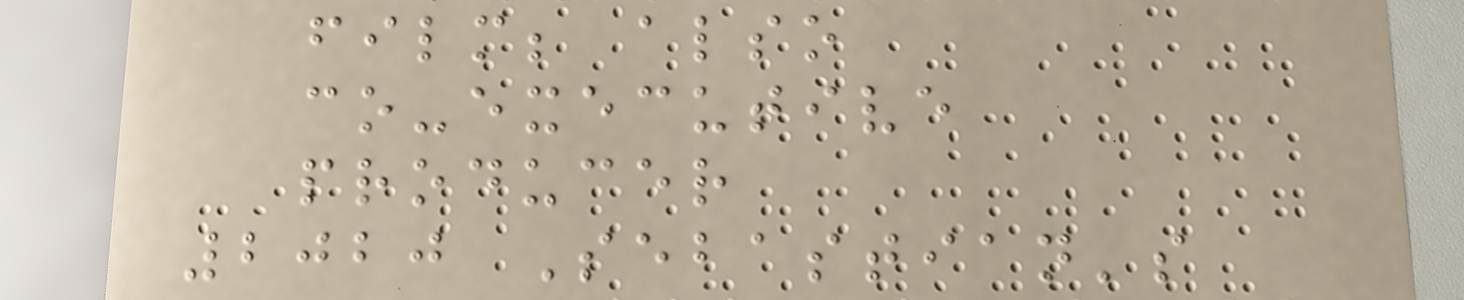film; also
co-executive
producer
2020 Sebastian's
